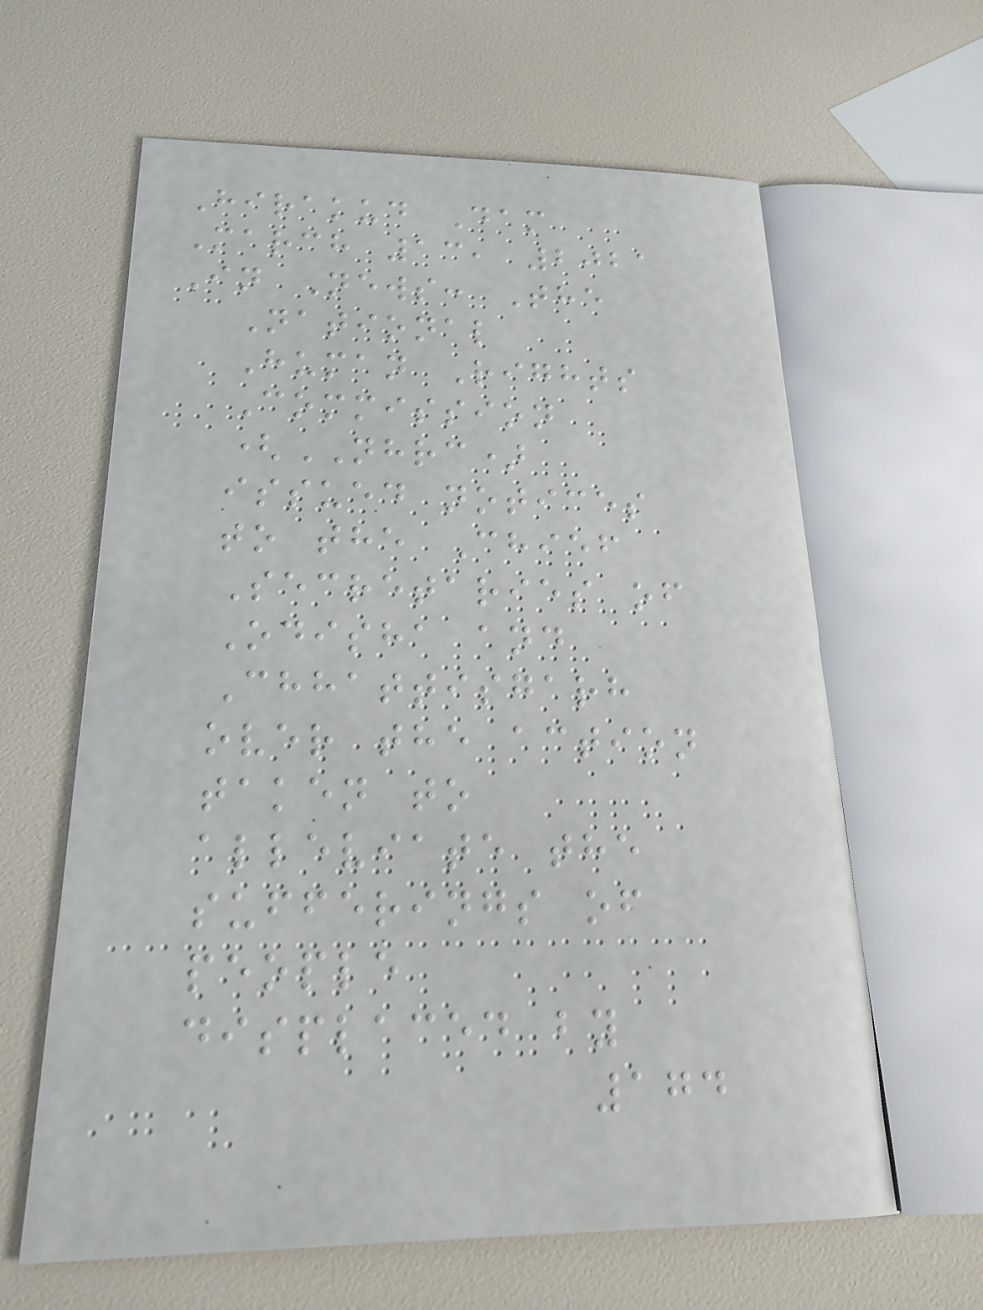Hirakud Dam
March 13, 2021
In News: The
National
Human Rights
Commission
(NHRC)
issued notices
to the Chief
Secretaries of
Odisha and
Chhattisgarh
over the action
taken to
alleviate the
sufferings of
people
displaced by
174
